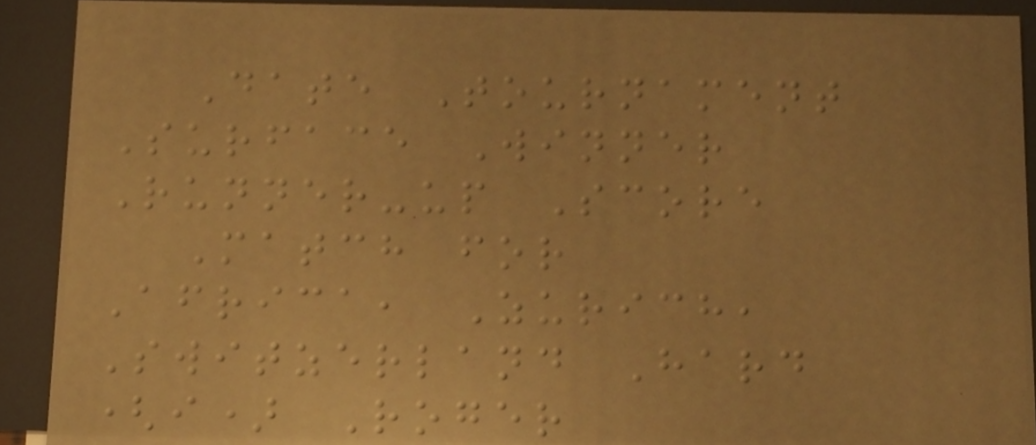Date Tournament
Surface Winner
Runner-up Score
Match for
Africa, Zurich,
Switzerland Hard
(i) Roger
